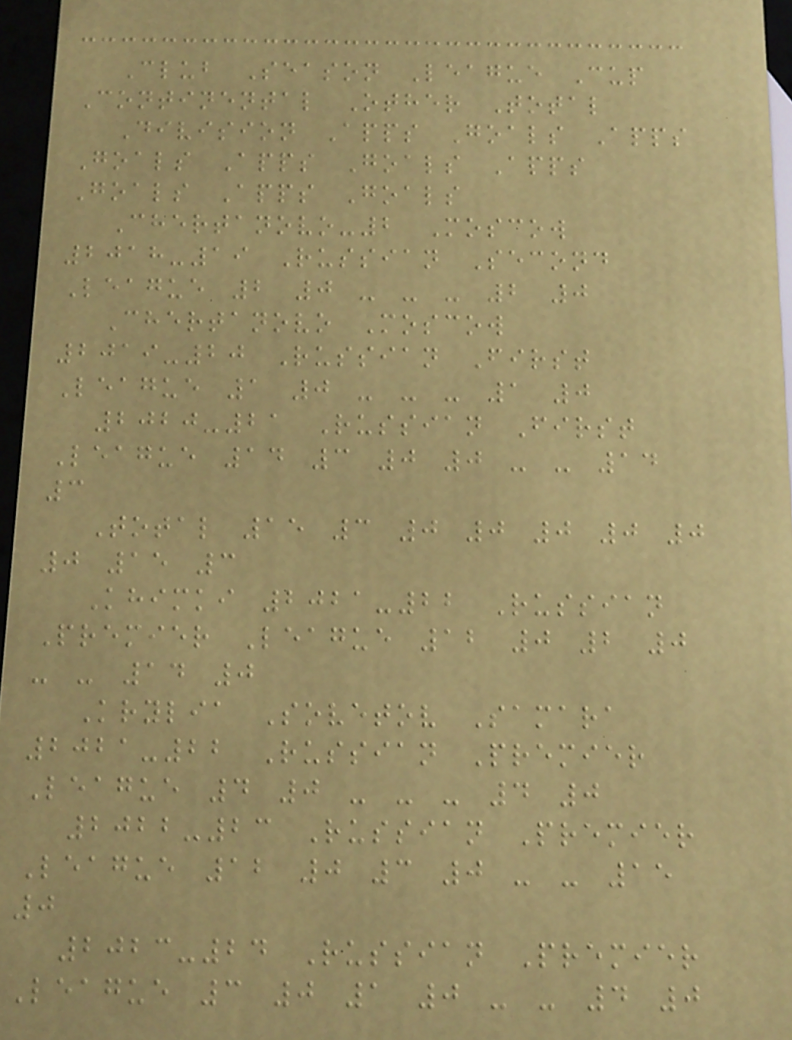Club Season League Cup
Continental Other Total
Division Apps Goals Apps
Goals Apps Goals Apps
Goals Apps Goals
Chertanovo-2 Moscow
2018-19 Russian Second
League 2 0 - - - 2 0
Chertanovo Moscow
2019-20 Russian First
League 1 0 - - - 1 0
2020-21 Russian First
League 14 3 0 0 - - 14
3
Total 15 3 0 0 0 0 0
0 15 3
Khimki 2021-22 Russian
Premier League 12 0 2 0
- - 14 0
Krylia Sovetov Samara
2021-22 Russian Premier
League 4 0 - - - 4 0
2022-23 Russian Premier
League 12 0 3 0 - - 15
0
2023-24 Russian Premier
League 3 0 1 0 - - 4 0
